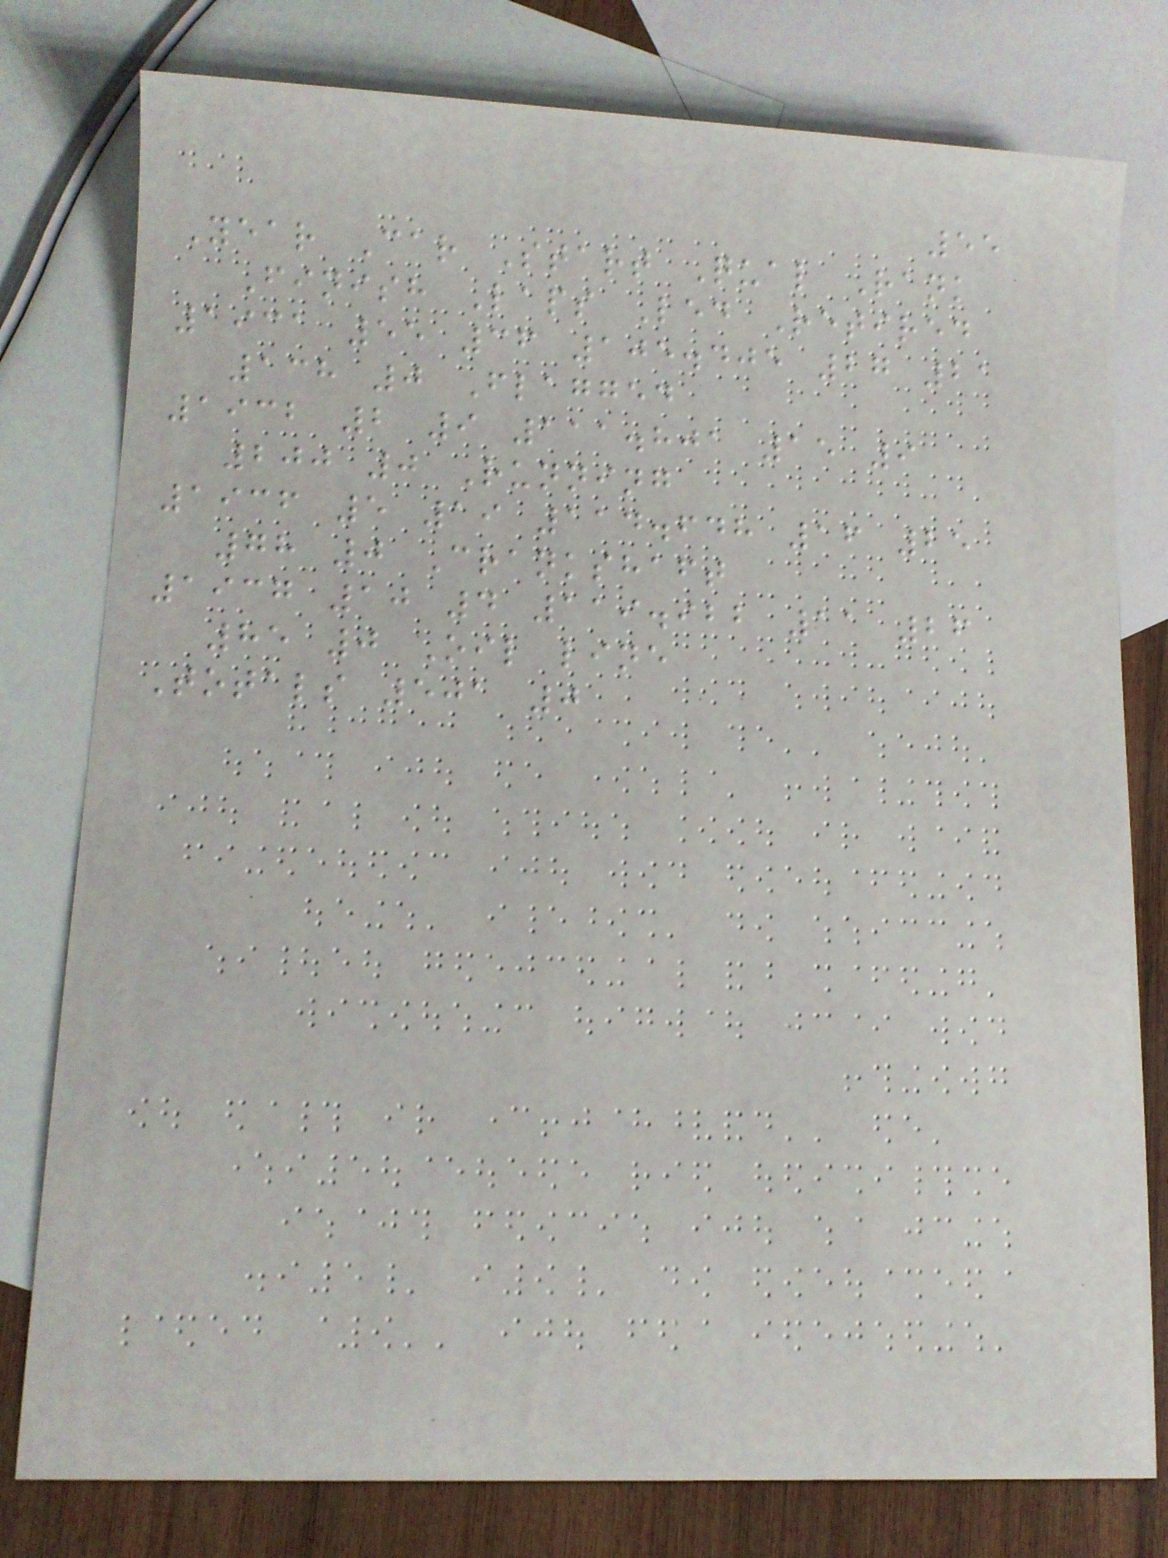55
Year Car Start Qual Rank
Finish Laps Led Retired
1931 55 36 105.405 27 21
138 0 Flagged
1932 2 9 111.801 15 9
200 0 Running
1936 5 19 114.648 16 25
78 0 Crankshaft
1937 10 4 119.922 11 26
85 0 Oil line
Totals 501 0
